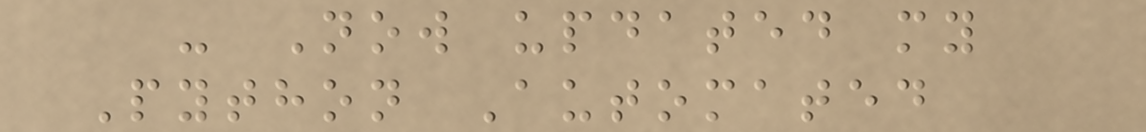- Now updated my
Python Automated
